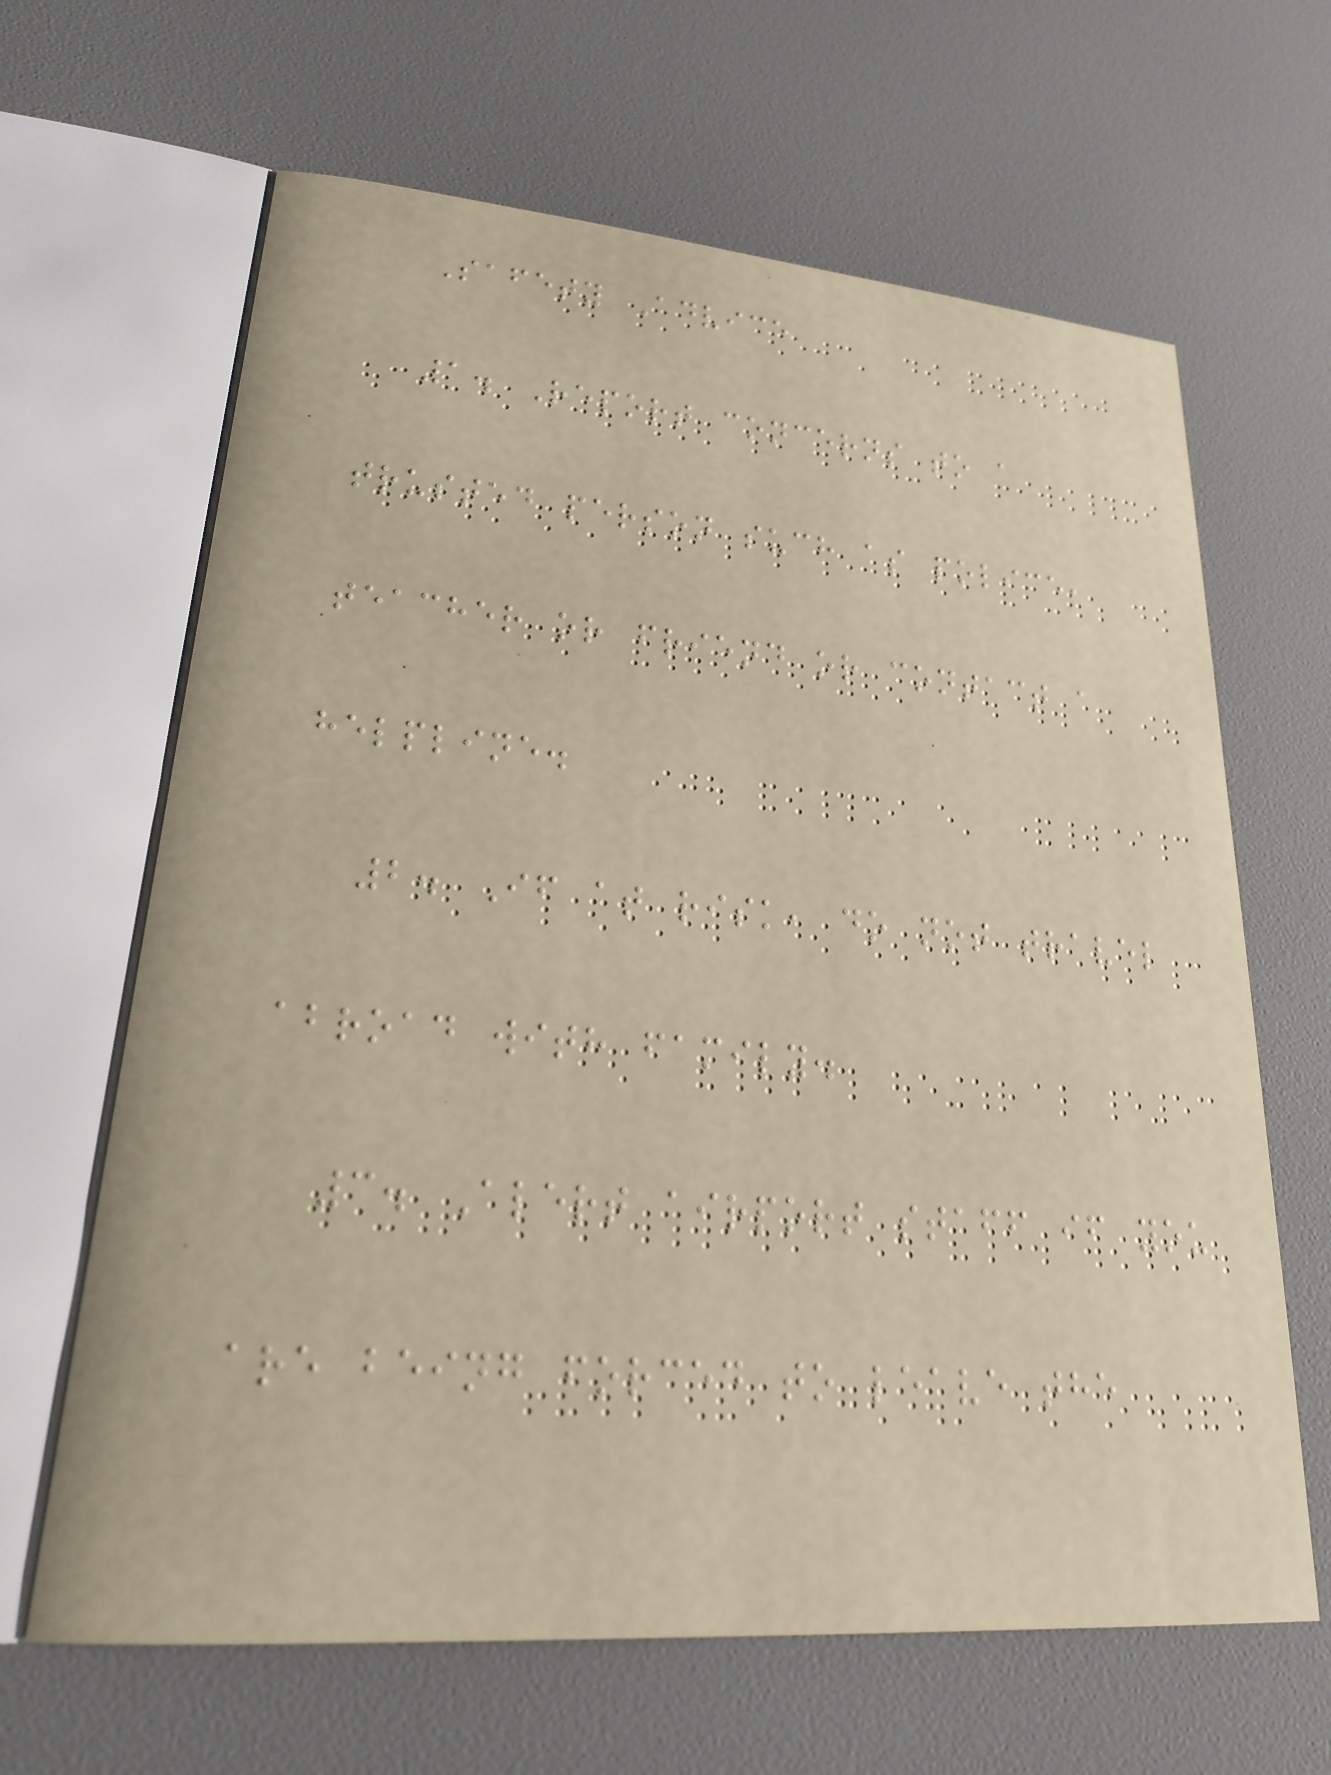Safety Advice
1. Report concerns to a
trusted person such as police,
teacher or friend or contact a
helpline.
2. If at risk, do not travel
abroad with family.
3. Alert airport staff if you
are being forced to leave the
